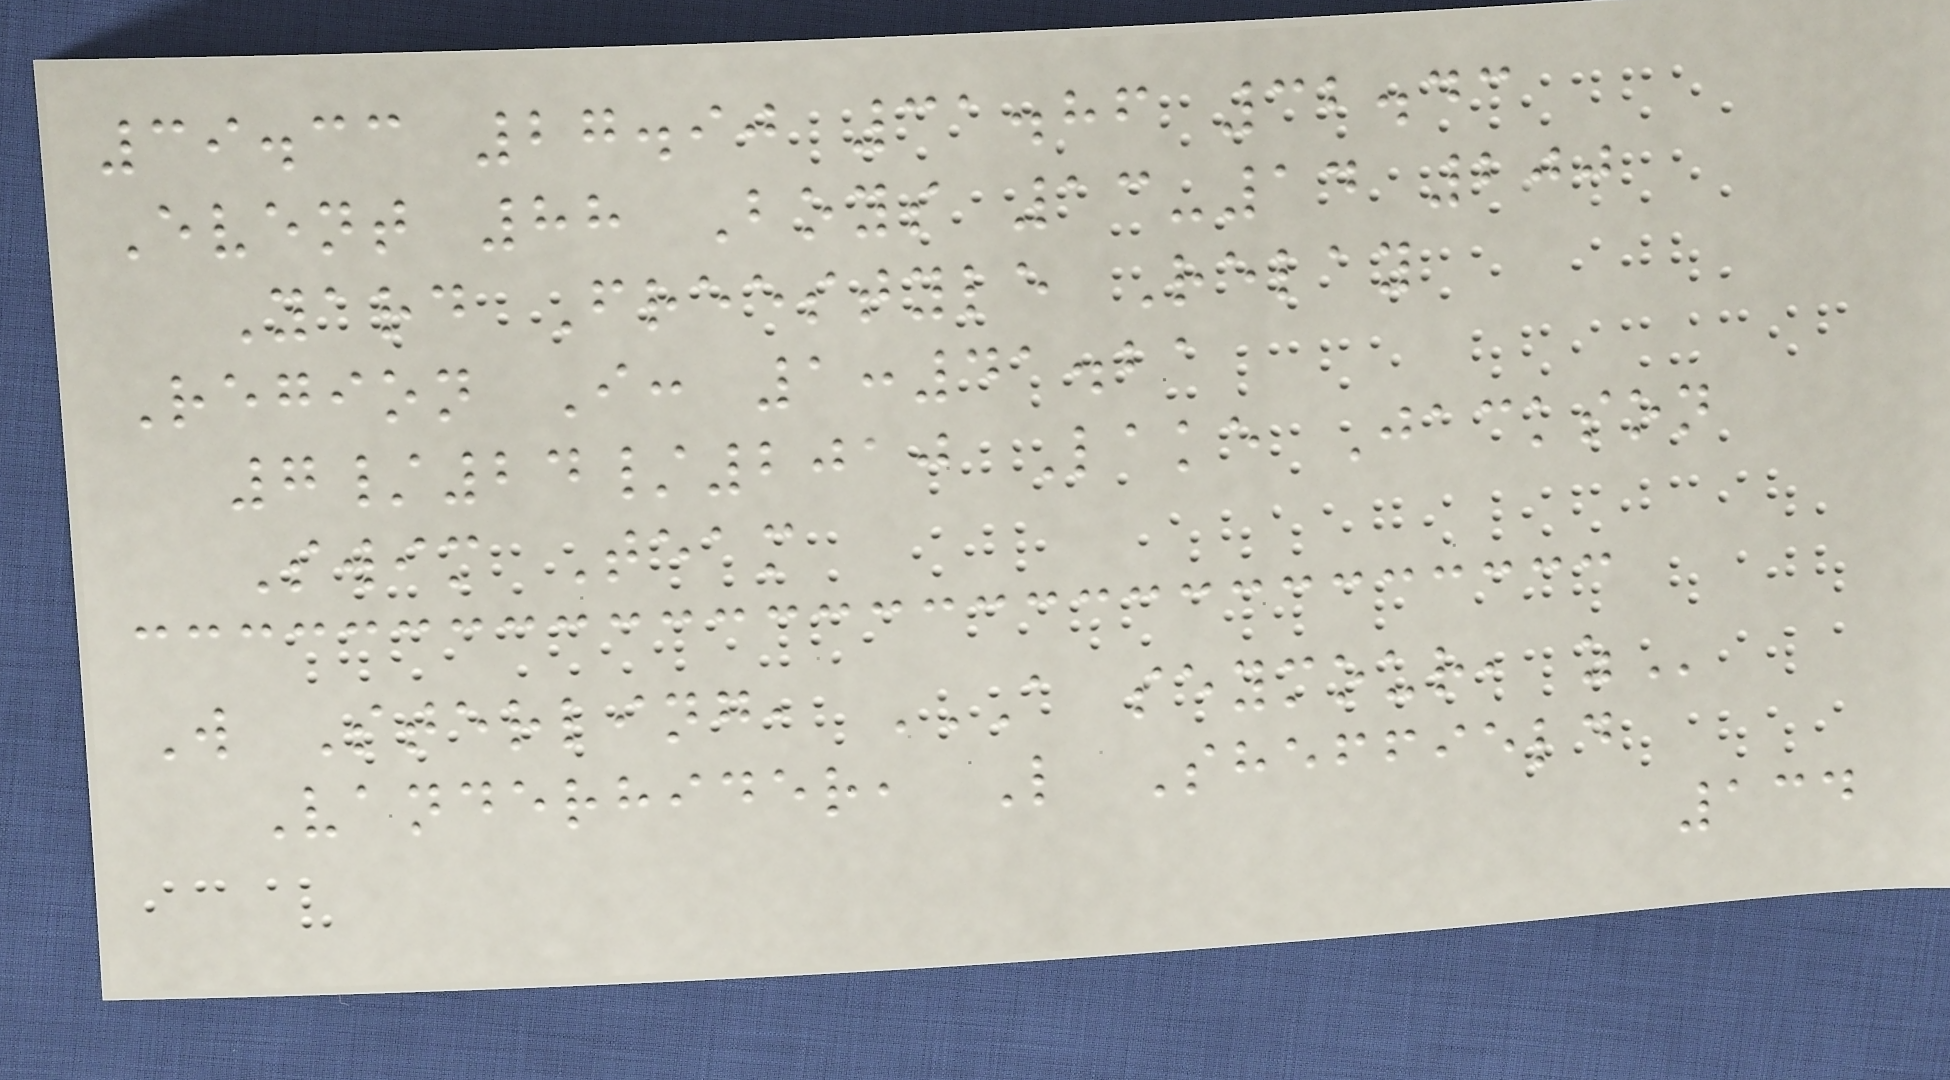39.33 27.90 31.86 32.43
Event 88 Boys 13-14 200
Yard Freestyle Relay
Region I: 1:41.21
7/24/2010 Lake Jackson
Swim Team
W Sterling, A SEYMOUR, Z
Vanderhider, L Sheffield
134
